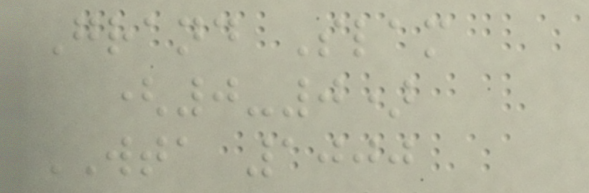Grand Slam
(0-0)
WTA 1000
